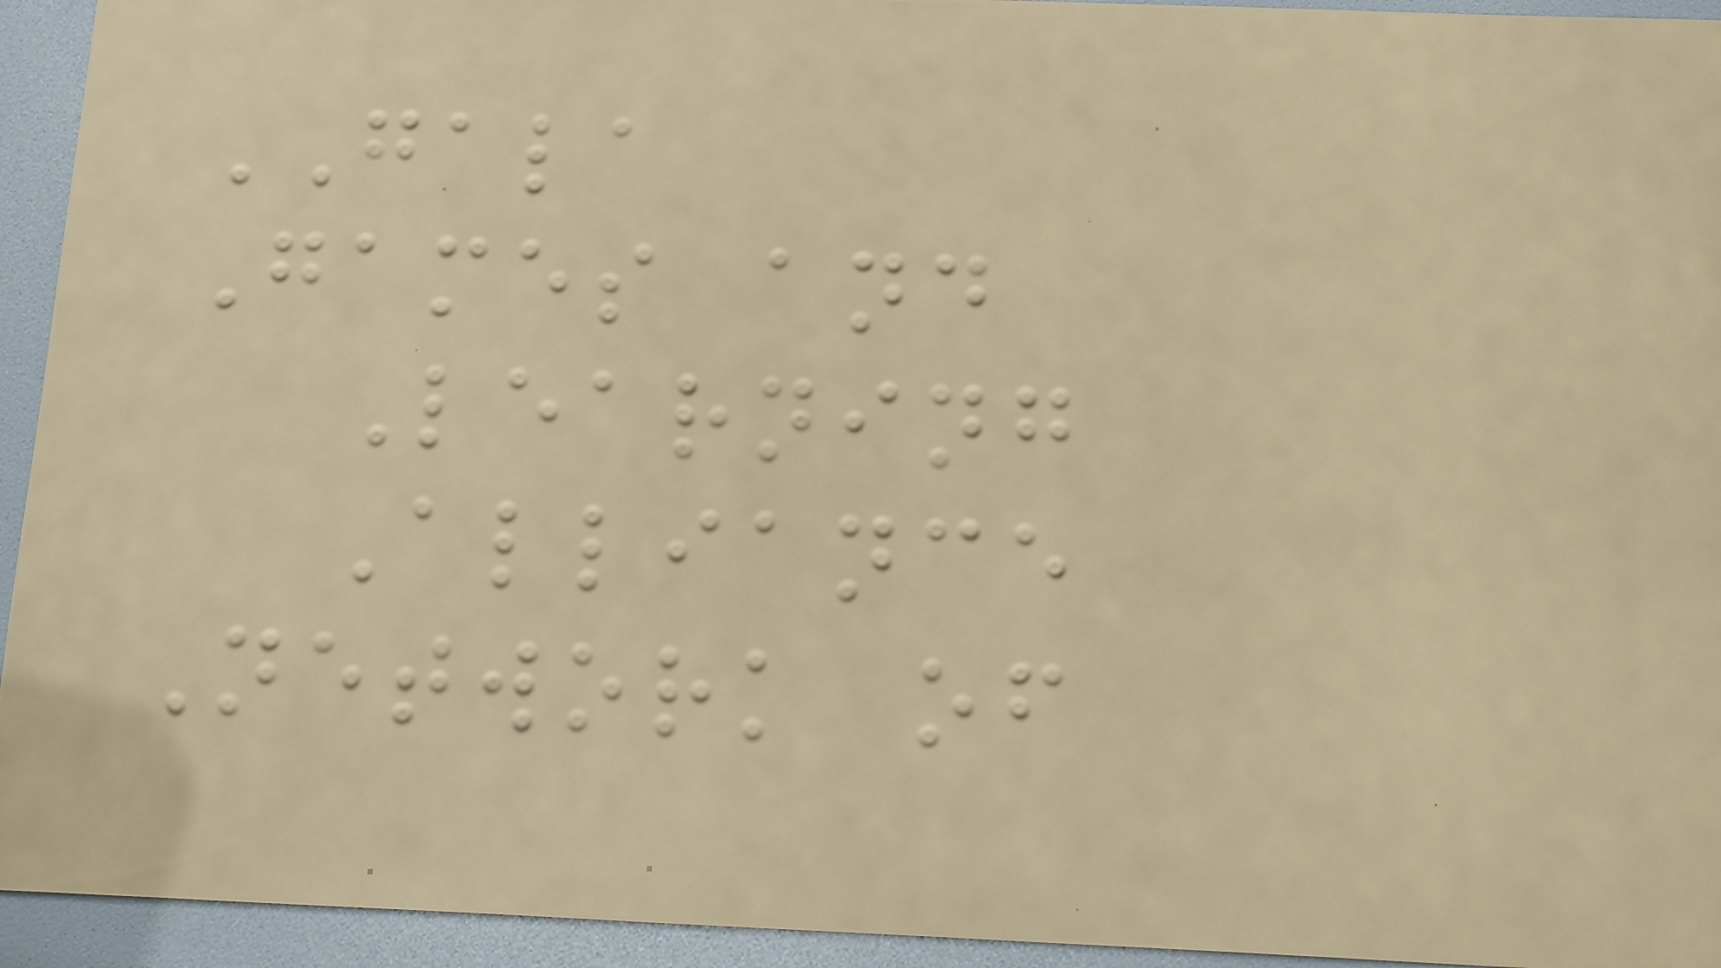GALA
Games and
Learning
Alliance
Network of
